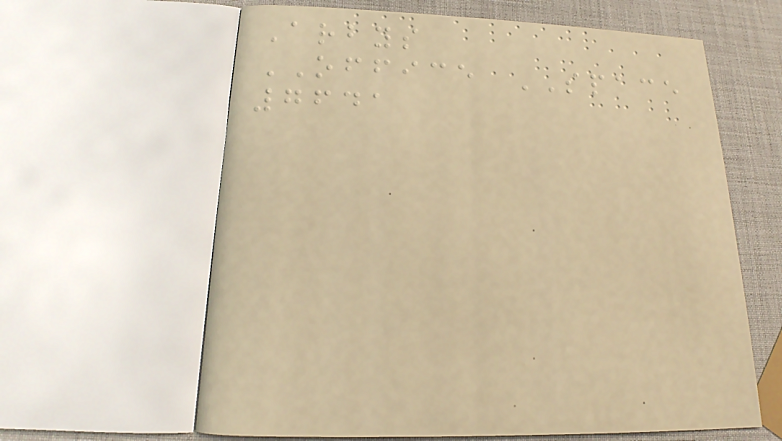Arbys
OFFICE SPACE
7641
